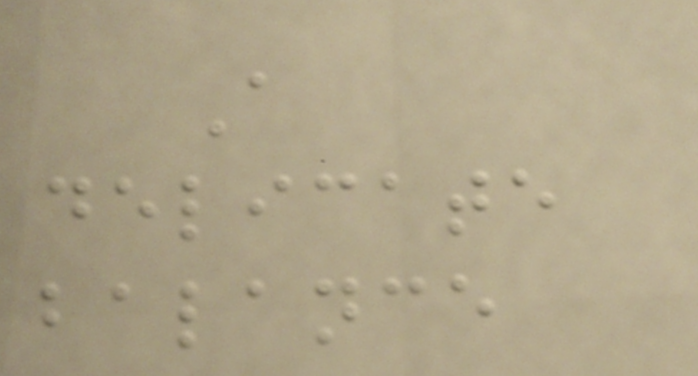A
delicate
balance
